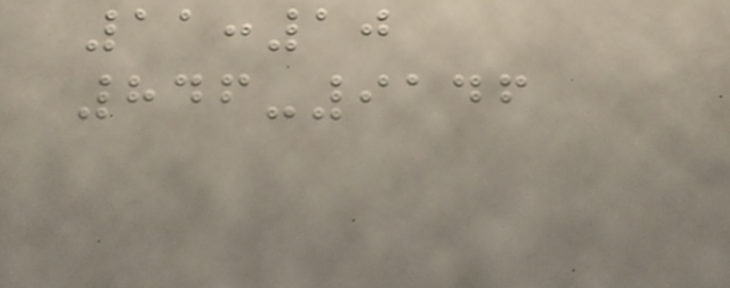11:10
846-9146
